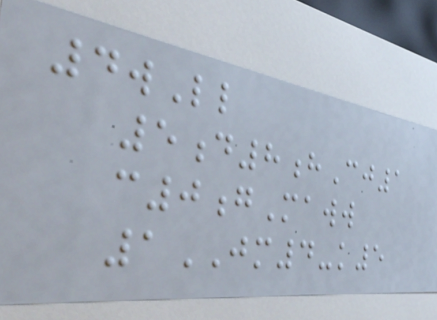4wLl
5d8hCj1
c0gMaww
1JM4-k5
